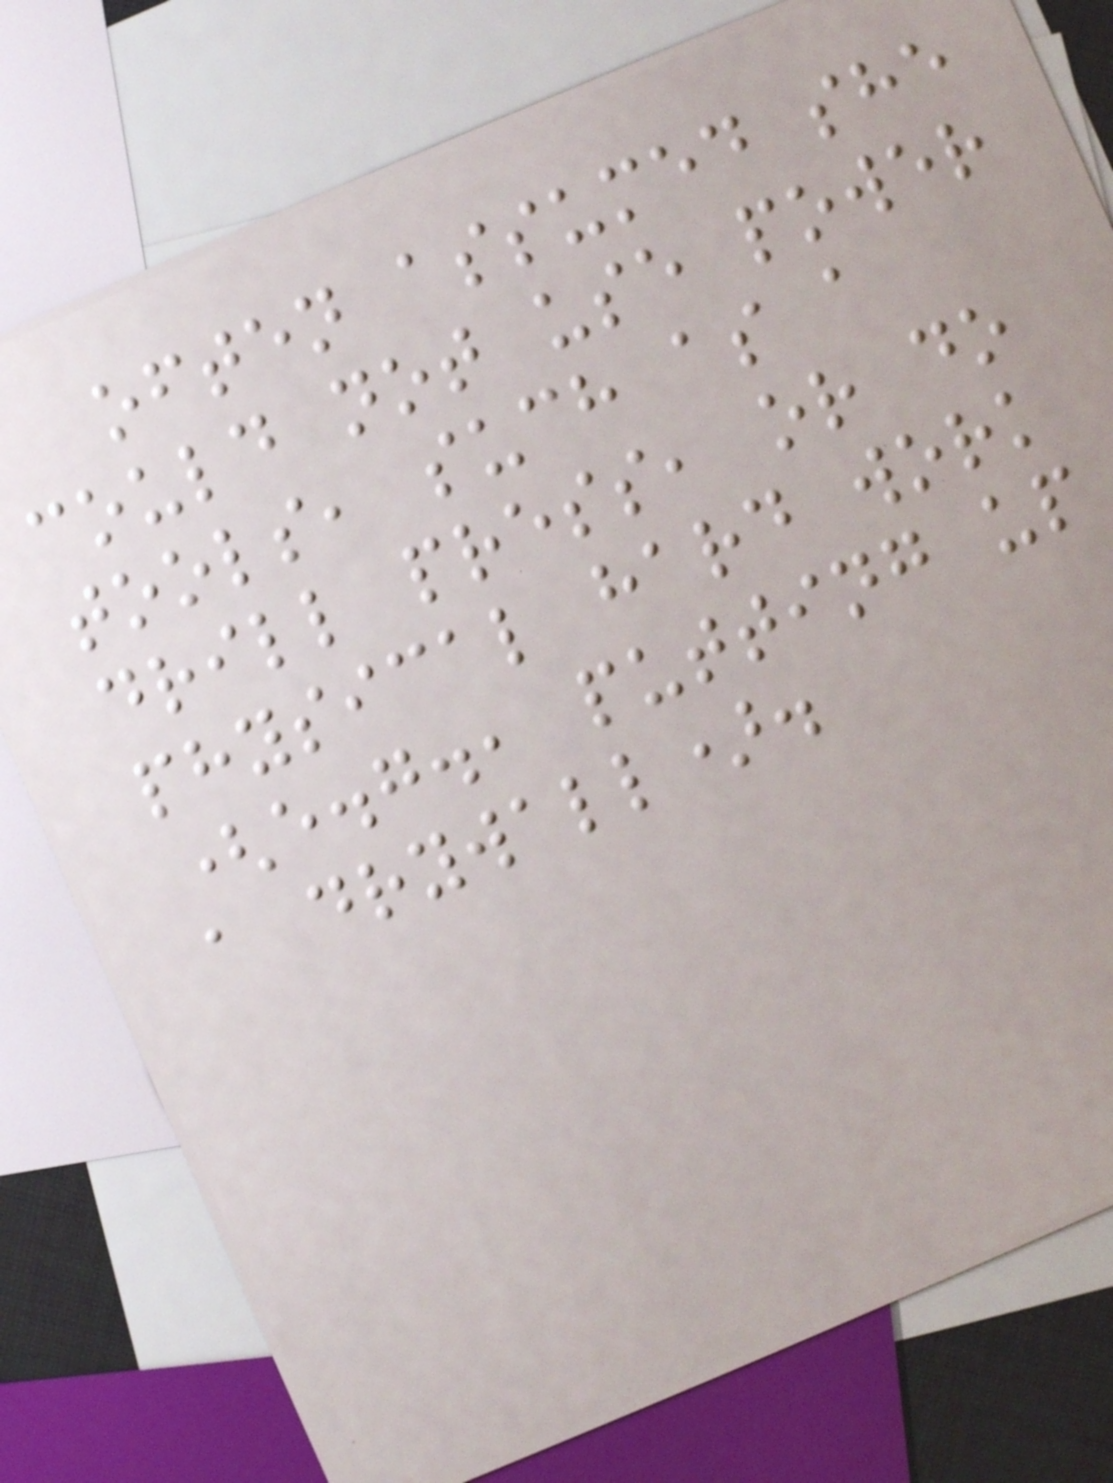often assumed she
could not use power
tools, such as a
drill press, or do
physical hard work
(e.g., putting up
a drywall).
